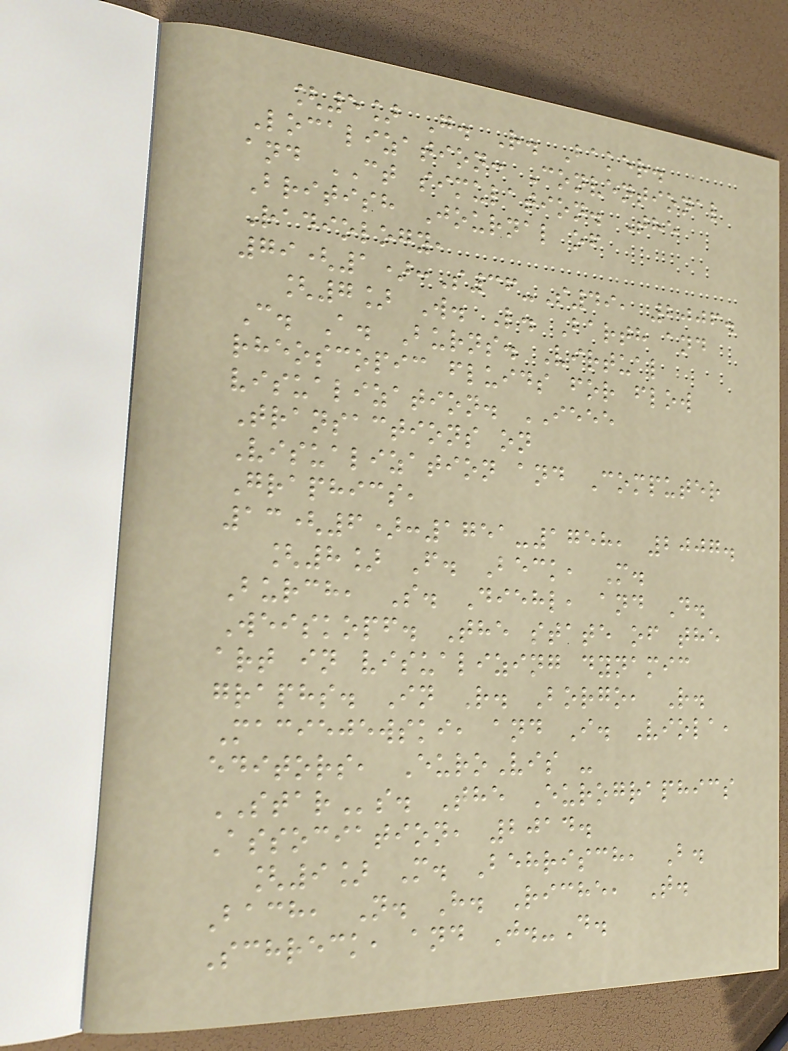[5] G. R. Baker.
Localization: Conventional
and CT simulation. The
British Journal of
Radiology,
79(1):S36-S49, 2006.
[7] W. L. Barth and
C. A. Burns. Virtual
rheoscopic fluids for flow
visualization. IEEE
Transactions on
Visualization and Computer
Graphics,
13(6):1751-1758, 2007.
[8] F. Beck, M.
Burch, S. Diehl, and D.
Weiskopf. The state of the
art in visualizing dynamic
graphs. In R. Borgo, R.
Maciejewski, and I. Viola,
editors, EuroVis -
STARs. The Eurographics
Association, 2014.
[9] M. Behrisch, B.
Bach, N. H. Riche, T.
Schreck, and J.-D.
